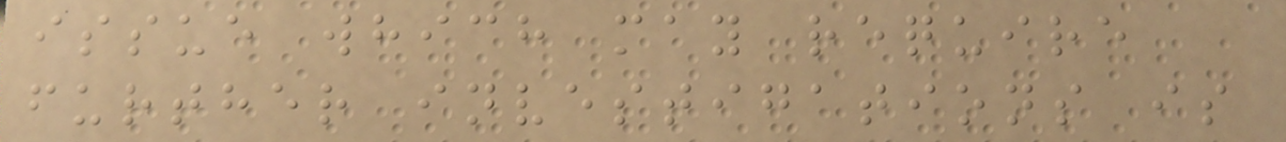issue which may require
further investigations is
